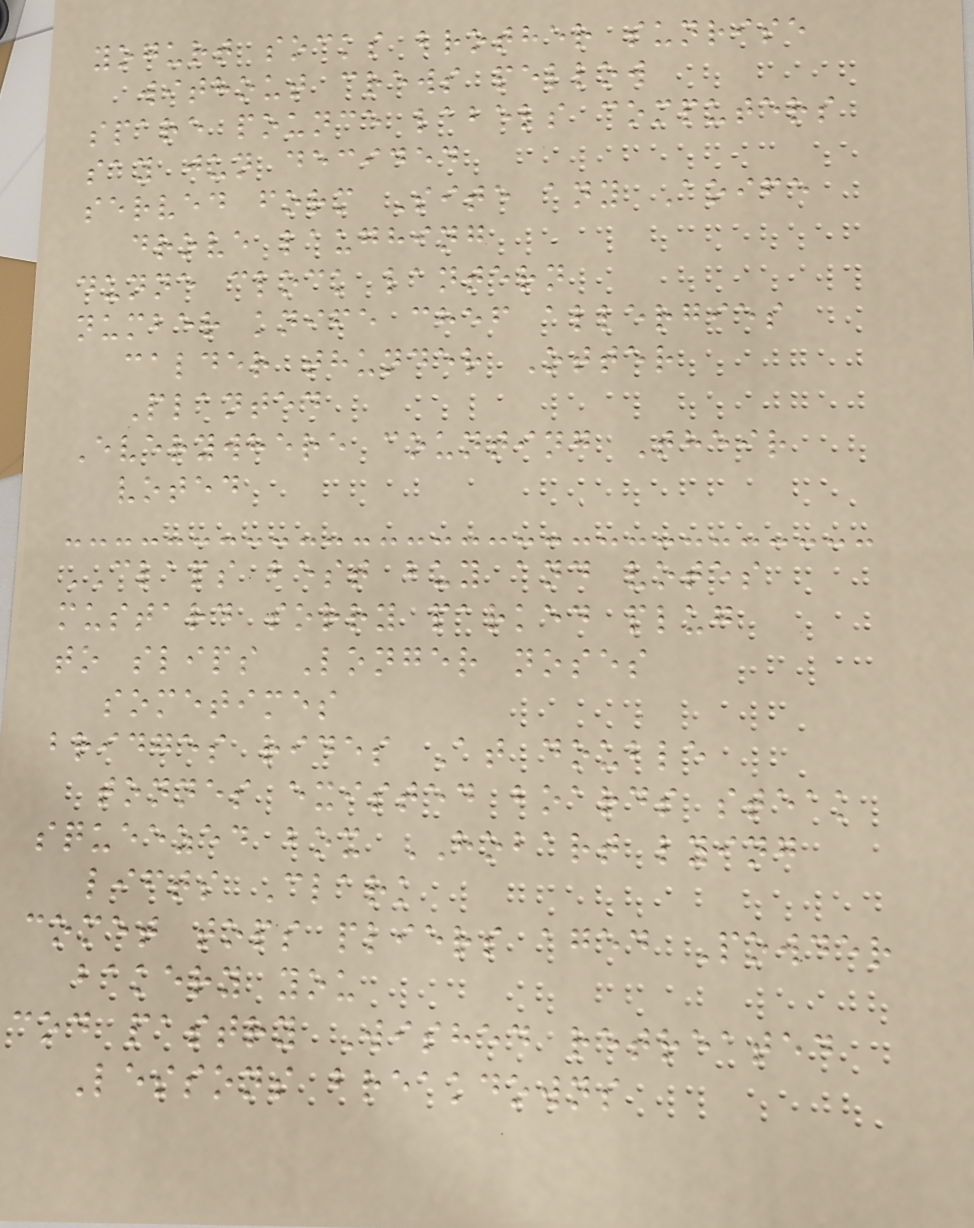yogurt socks brother sunrise
without crews pellow
spare pounce labels computers
say jun decided
served form Site any Aoife
drove laughing
dunne clock lantern
number knife chef allergies
calder thunder Otter
Planted
Everywhere counting Their
voted
CLAPS best buy and votes
mustard sorry parked plug
to slips Longer noses
sometimes
bridges rides At double
tonnes existed boards steak
squeezed box HOBART lying
lifts Clark
comet tops pliers aged Powder
bakery you
cod pastry Wished retreated
Lessons breakdowns
